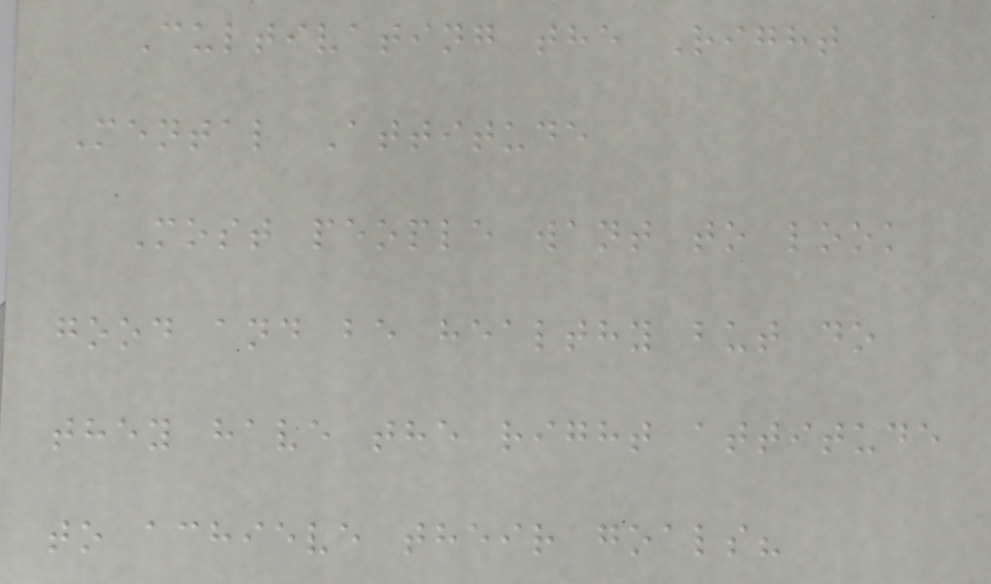Cultivating the Right
Mental Attitude
Most people want to look
good and be healthy but do
they have the right attitude
to achieve their goals?
